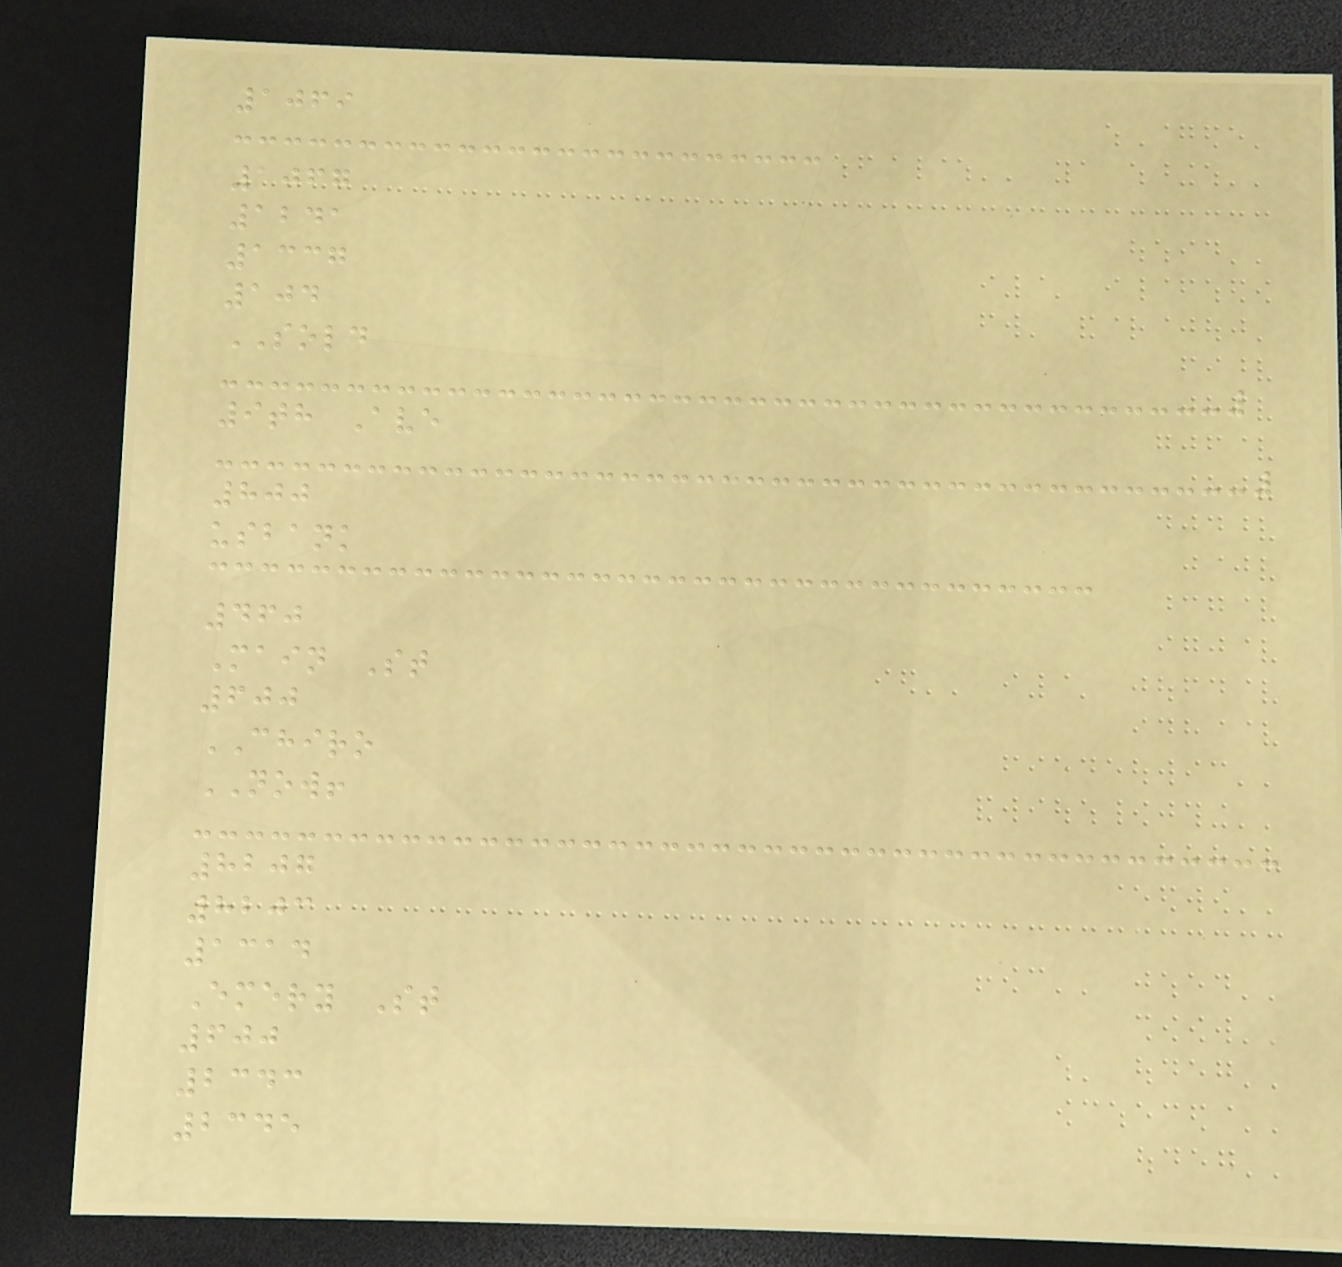1069
1067
1241
1337
104
SOLD
9th Ave
800
usbank
460
Main St
600
CHIRO
NOW!
8207
8203
1314
Emery St
600
2343
2345
